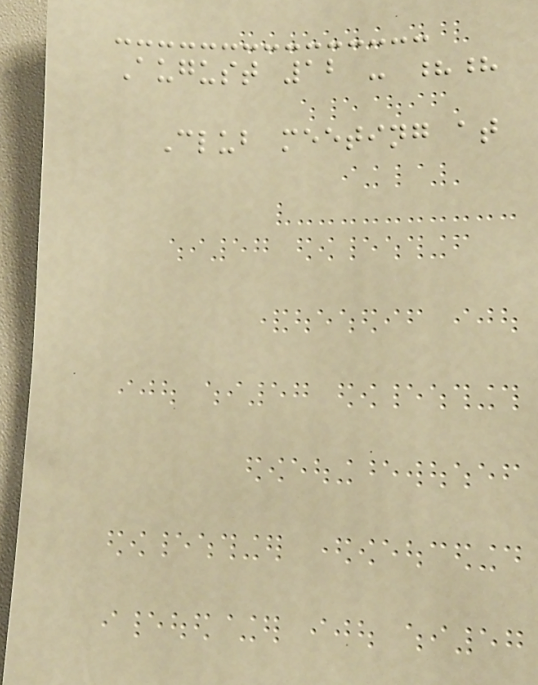August 12 - ??
Club meeting at
